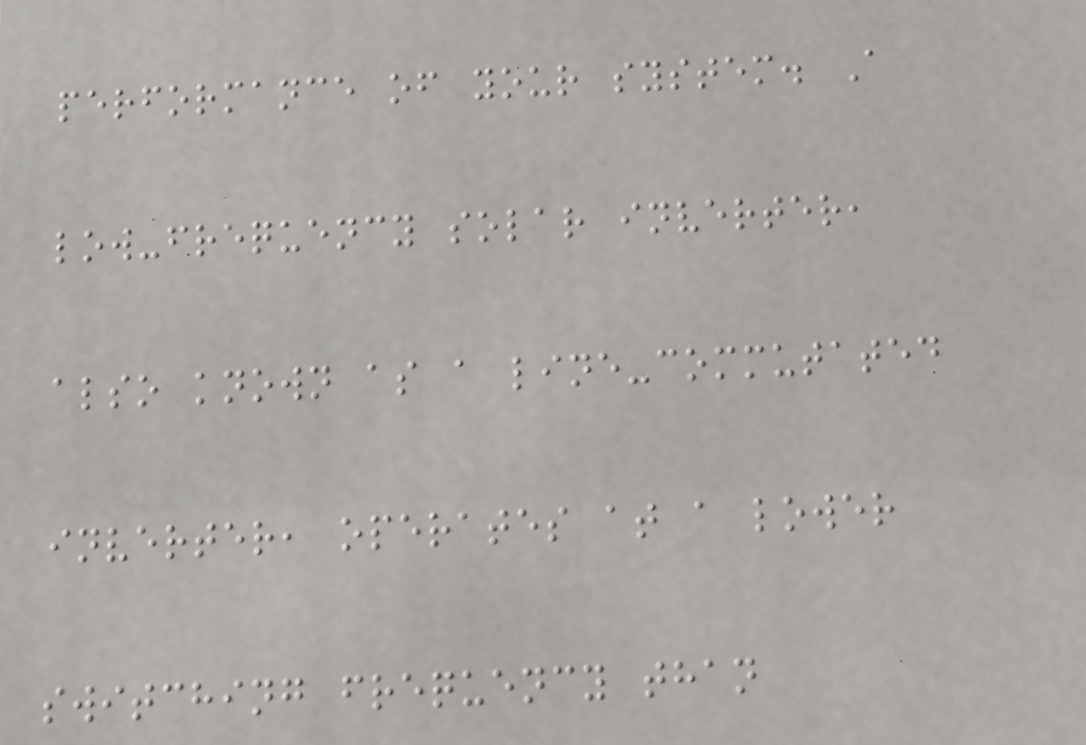performance of your system. A
low-frequency solar inverter,
also known as a line-commutated
inverter, operates at a lower
switching frequency than
